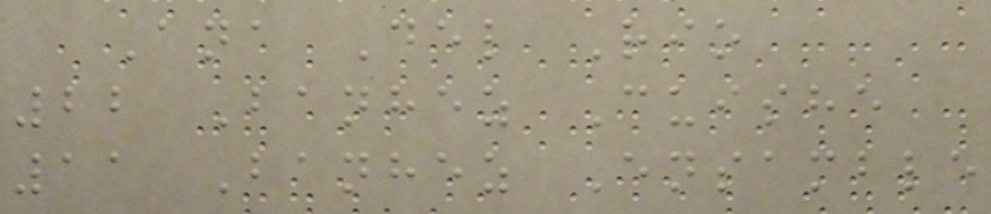Ana Del Rio
22 Banhez Cuishe
11 Banhez Ensamble
